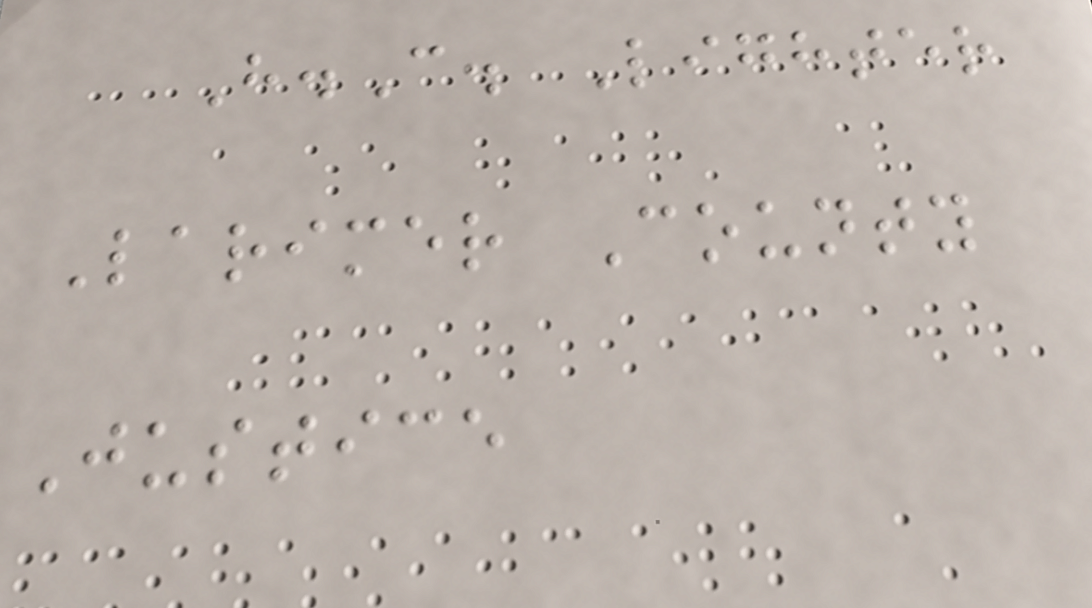H.C. Lighter
Larimer County
Justice
